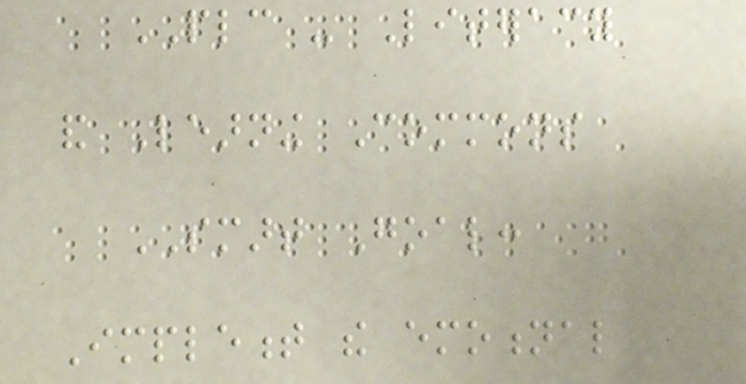PLC - Literacy
and Learning Commons
SMART Goal:
Implement the emotional
